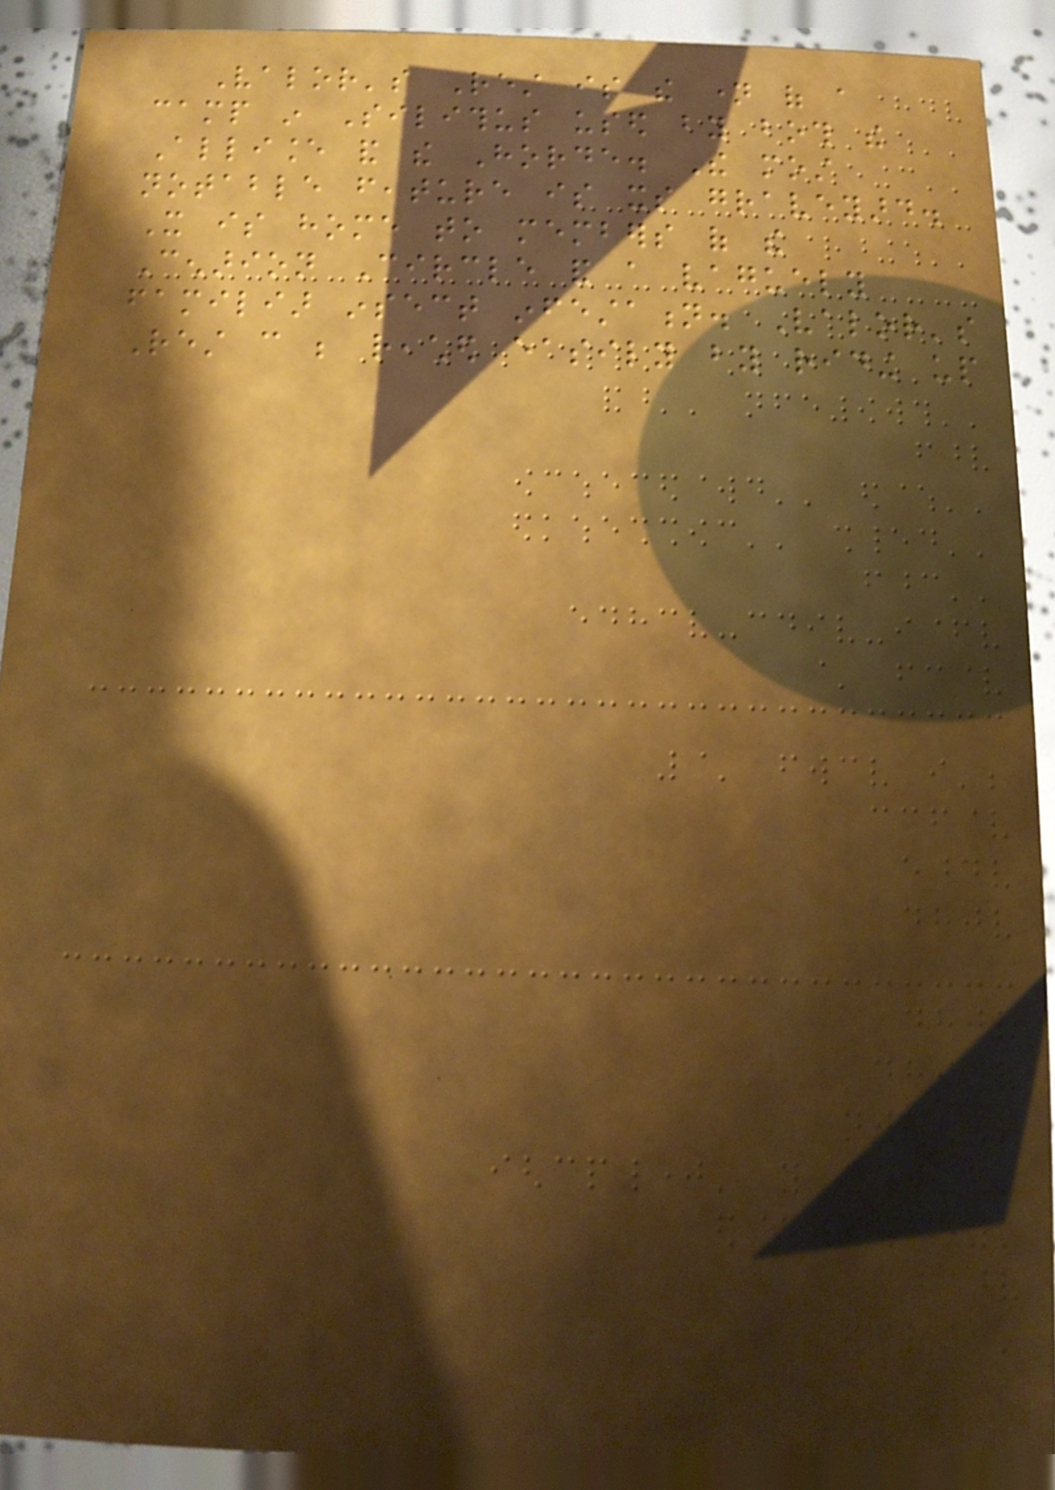Valor's Rest is the name of a
camp in Silithus used by both the
Alliance and the Horde. The most
notable feature is its graveyard.
It is home to members of the
Cenarion Circle and a vaguely
familiar insect infestation. Valor's
Rest can be reached easily by riding up
